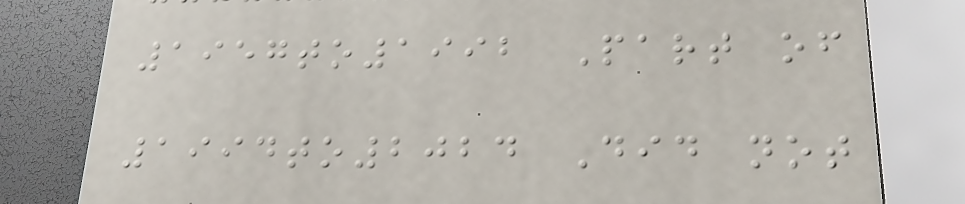1957to1992 Part of
1994to2024 Did not
